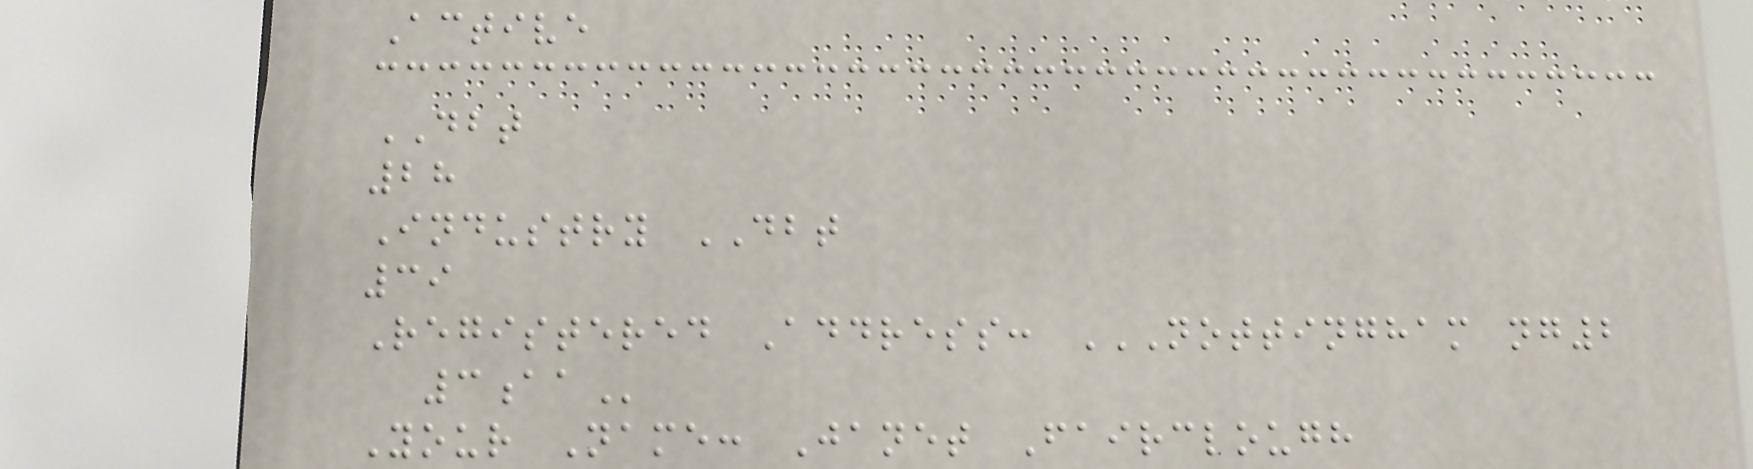Active
DBT
28
Industry DBT
39
Registered Address: NOTTINGHAM NG2
3AA
Your Name: Janet Fairclough
